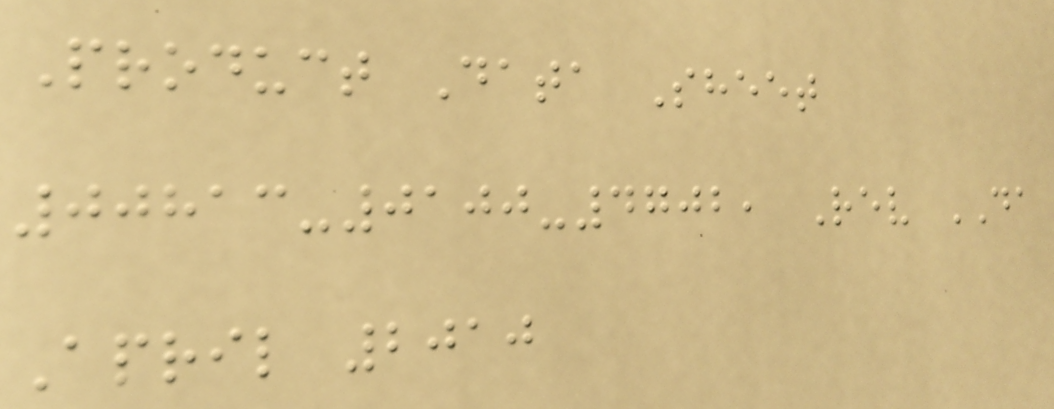Product Data Sheet
00813-0100-4702, Rev DA
April 2010
